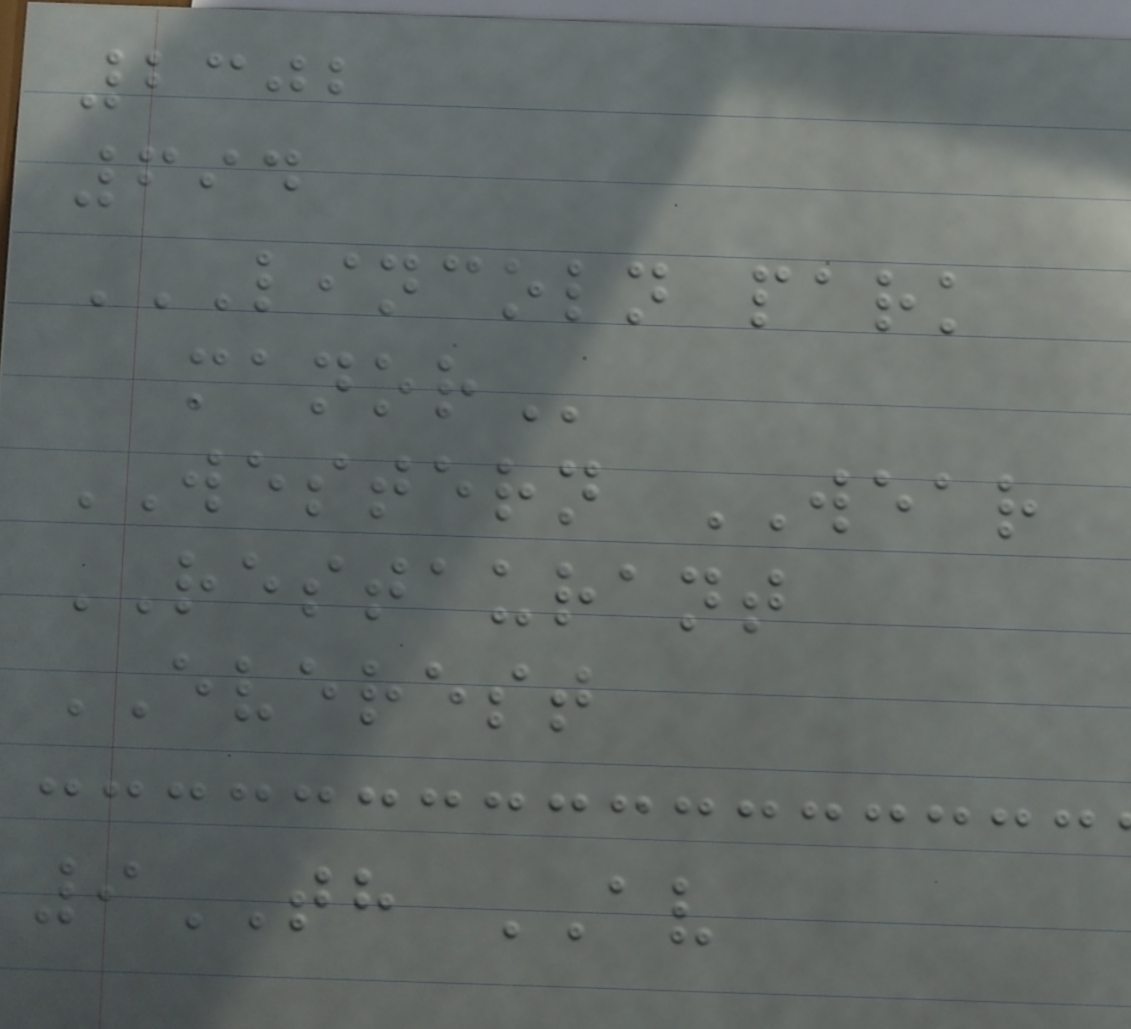2302
694
LINCOLN PARK
MANOR
WESTERN WEAR
RESTAURANT
EVEREST
9TH AV
